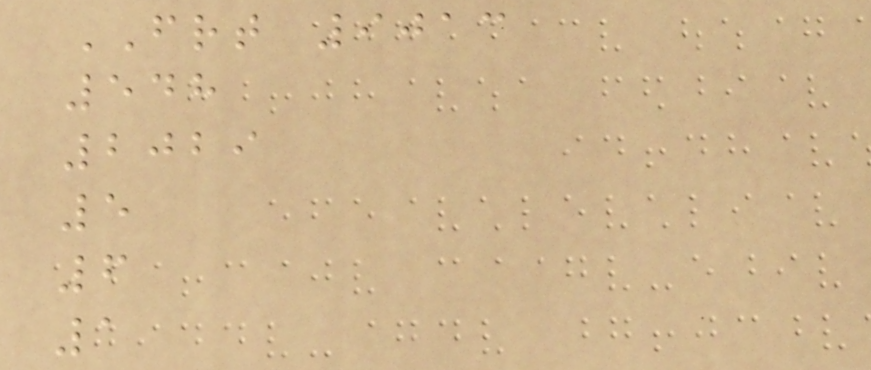FRT 9013
548
2029
5
6
1
